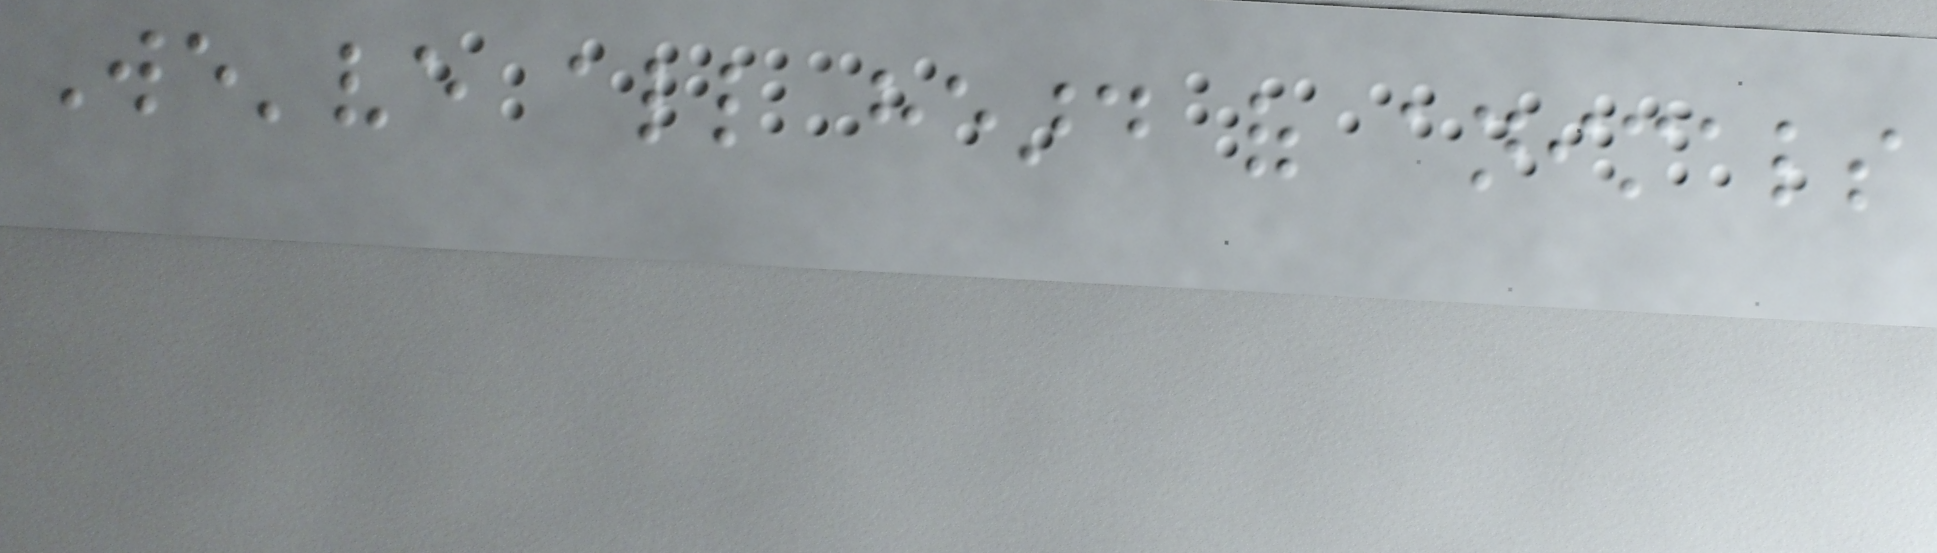We've all heard of animals
